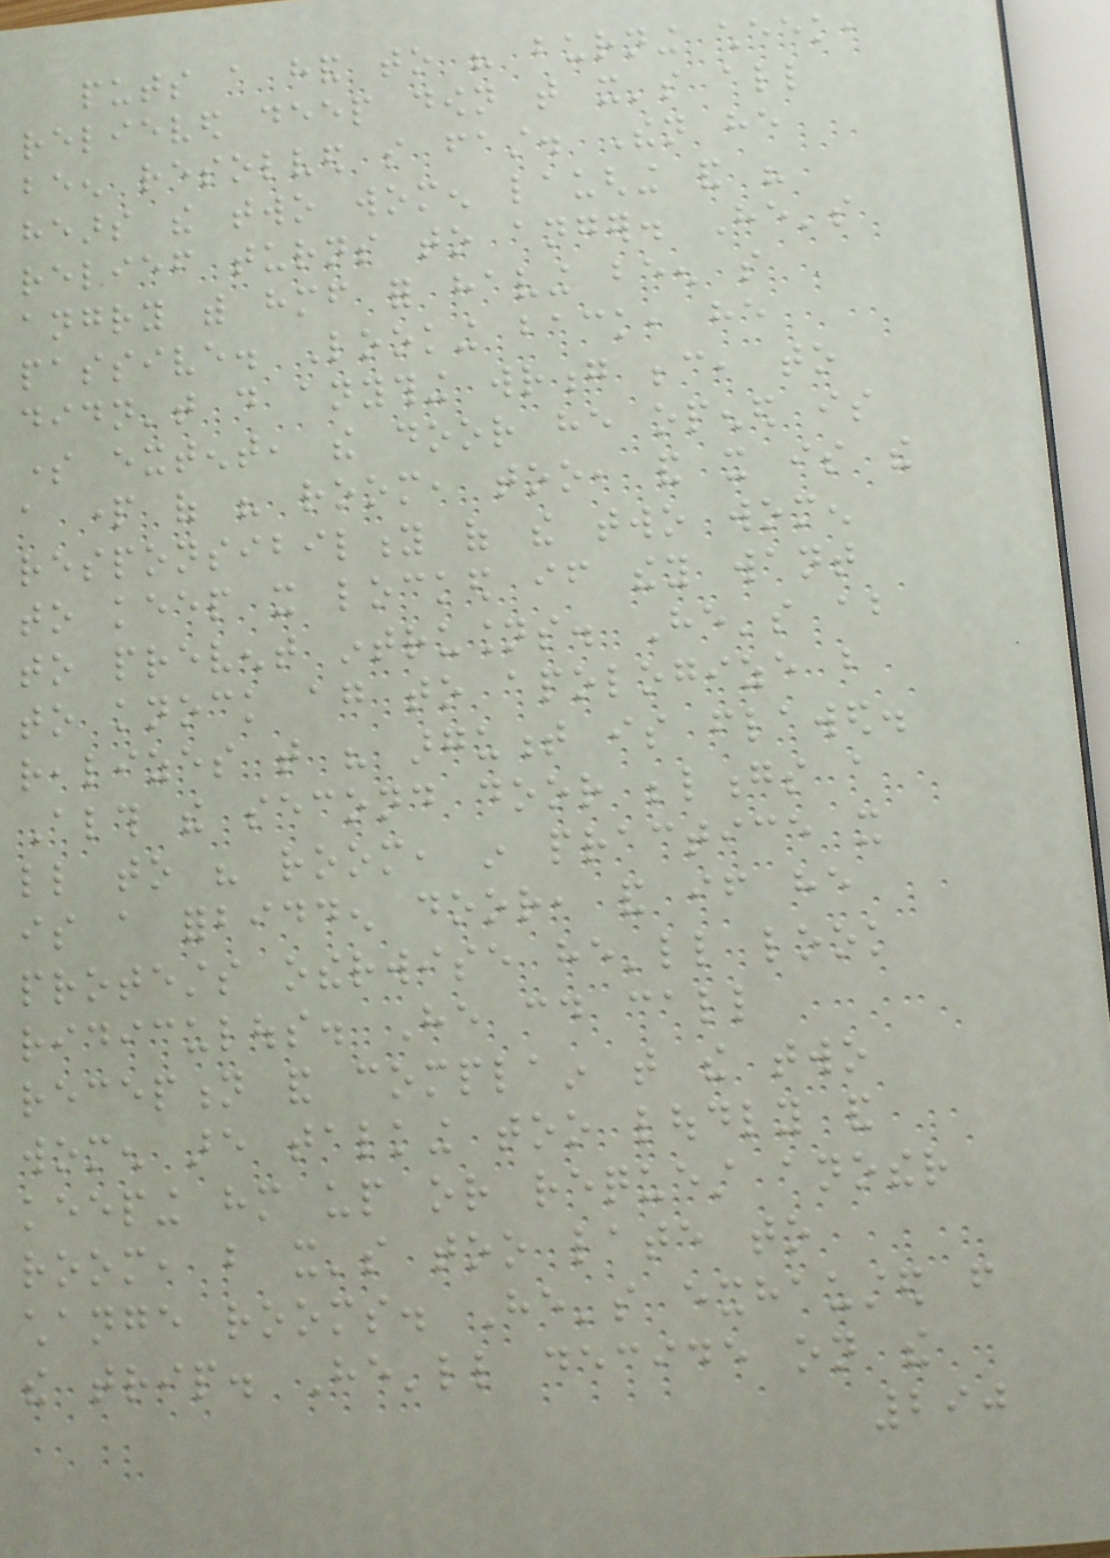puts a hand to his burning cheek,
relieved deep down that it's all
been resolved so fast. Then he
hears the two women laughing and his
relief turns to anger. He's
angry with himself for having been so
passive. Looking back, he
didn't do anything wrong because, to
some extent, the door he opened is
a part of his room, too, and it is the
responsibility of the two women
to keep it locked if they want
to prevent intrusions. He's about
to knock again to apologize but
realizes that his argument is flawed.
Although the second door belongs a
little to his room, in practice it
is a forbidden door, and if he
protests otherwise he'll look
ridiculous. He could call
reception and complain that the two
women are talking too loudly and
keeping him up or request another
room, but it's too late to
change rooms. He's exhausted from
the trip. He'll decide on the
290
